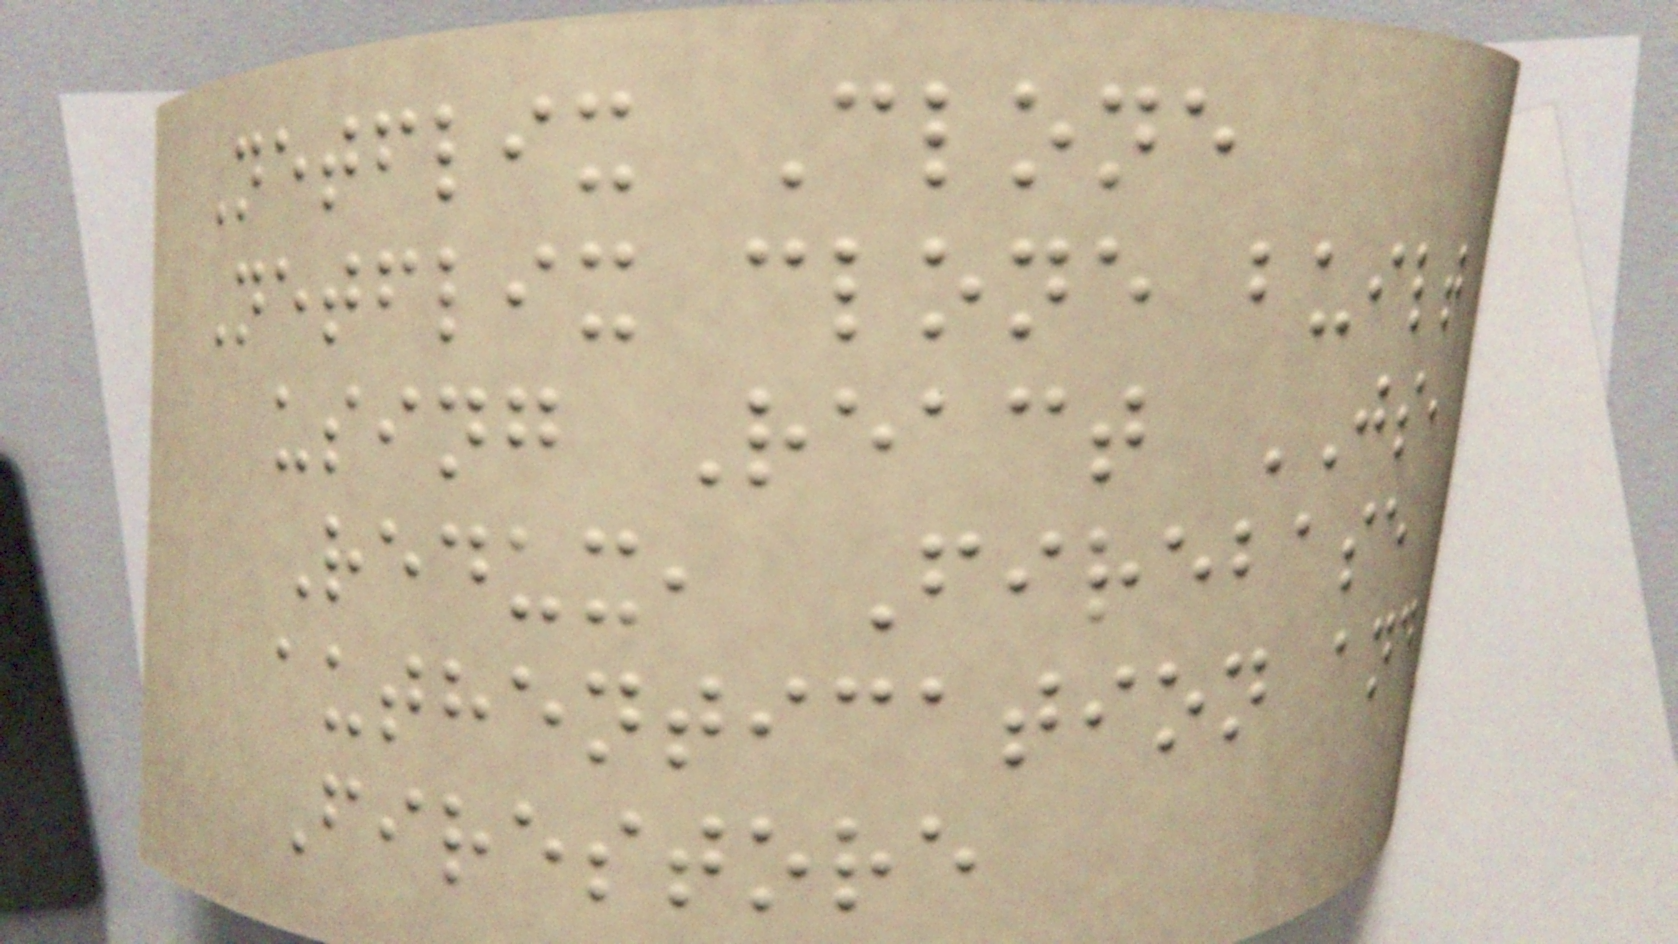Netflix Clone
Netflix clone built
using React JS,
Redux, Firebase
authentication and
Firestore
